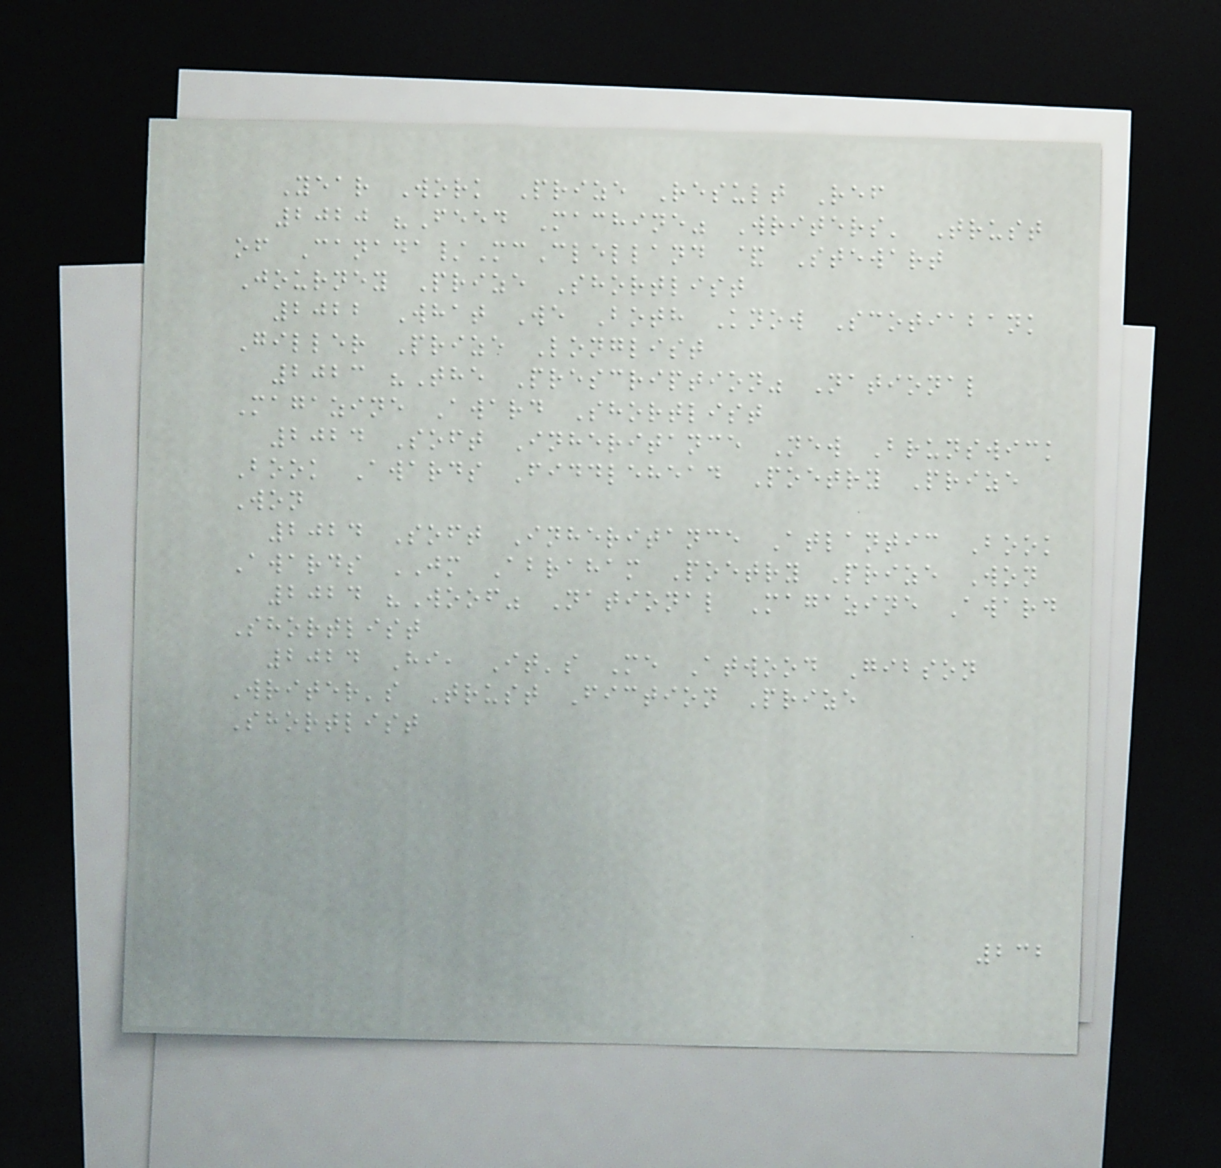Year Work Prize Result Ref
2020 "Feed Machine" Writers' Trust
of Canada/McClelland & Stewart
Journey Prize Shortlist
2022 What We Both Know Scotiabank
Giller Prize Longlist
2023 "The Prescription" National
Magazine Award Shortlist
2024 Soft Inheritance New Brunswick
Book Awards Fiddlehead Poetry Prize
Won
2024 Soft Inheritance Atlantic Book
Awards JM Abraham Poetry Prize Won
2024 "Woof" National Magazine Award
Shortlist
2024 Hi, It's Me Atwood Gibson
Writer's Trust Fiction Prize
Shortlist
232
